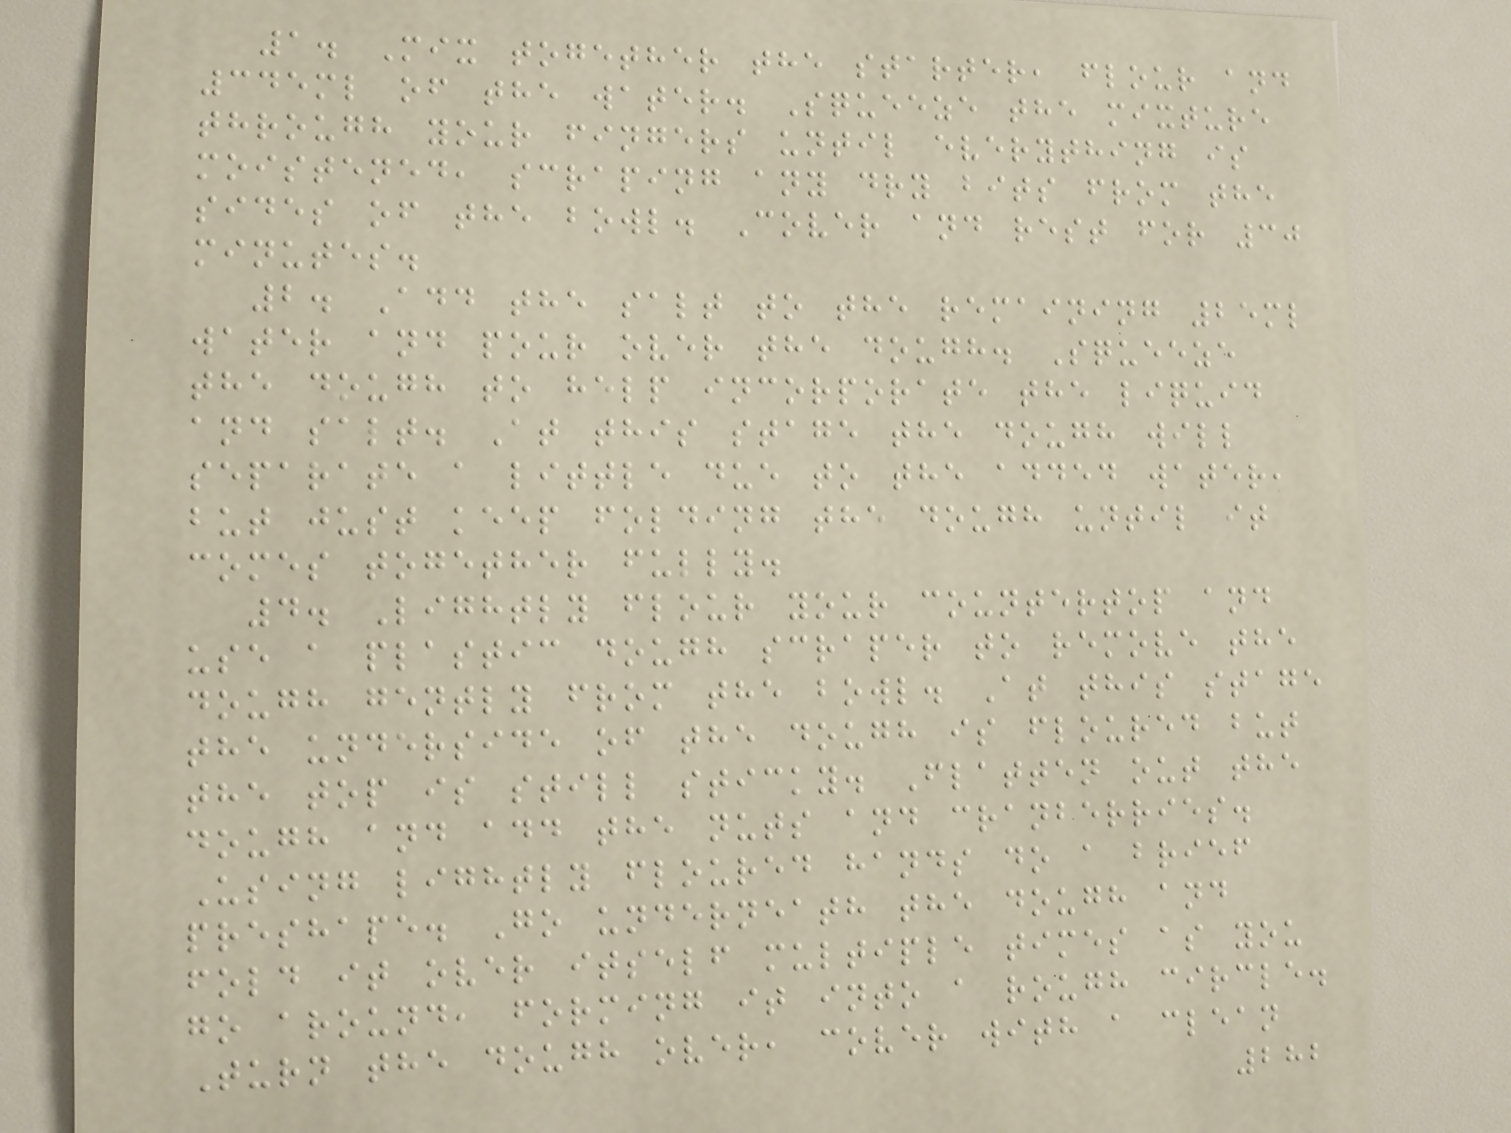1. Mix together the starter, flour and
345ml of the water. Squeeze the mixture
through your fingers until everything is
moistened, scraping any dry bits from the
sides of the bowl. Cover and rest for 30
minutes.
2. Add the salt to the remaining 25ml
water and pour over the dough. Squeeze
the dough to help incorporate the liquid
and salt. At this stage the dough will
separate a little due to the added water,
but just keep folding the dough until it
comes together fully.
4. Lightly flour your countertop and
use a plastic dough scraper to remove the
dough gently from the bowl. At this stage
the underside of the dough is floured but
the top is still sticky. Flatten out the
dough and add the nuts and cranberries.
Using lightly floured hands do a brief
preshape. Go underneath the dough and
fold it over itself multiple times as you
go around, forming it into a rough circle.
Turn the dough over, cover with a clean
282
